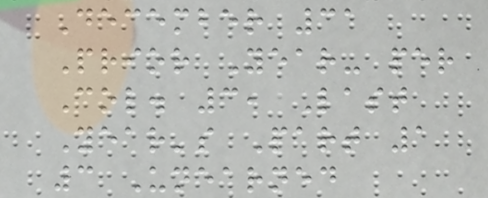December 31
Prior Year- per
Col. 3, Last
Year's Part 1
3 Unearned
